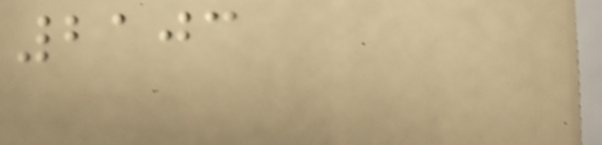2103
